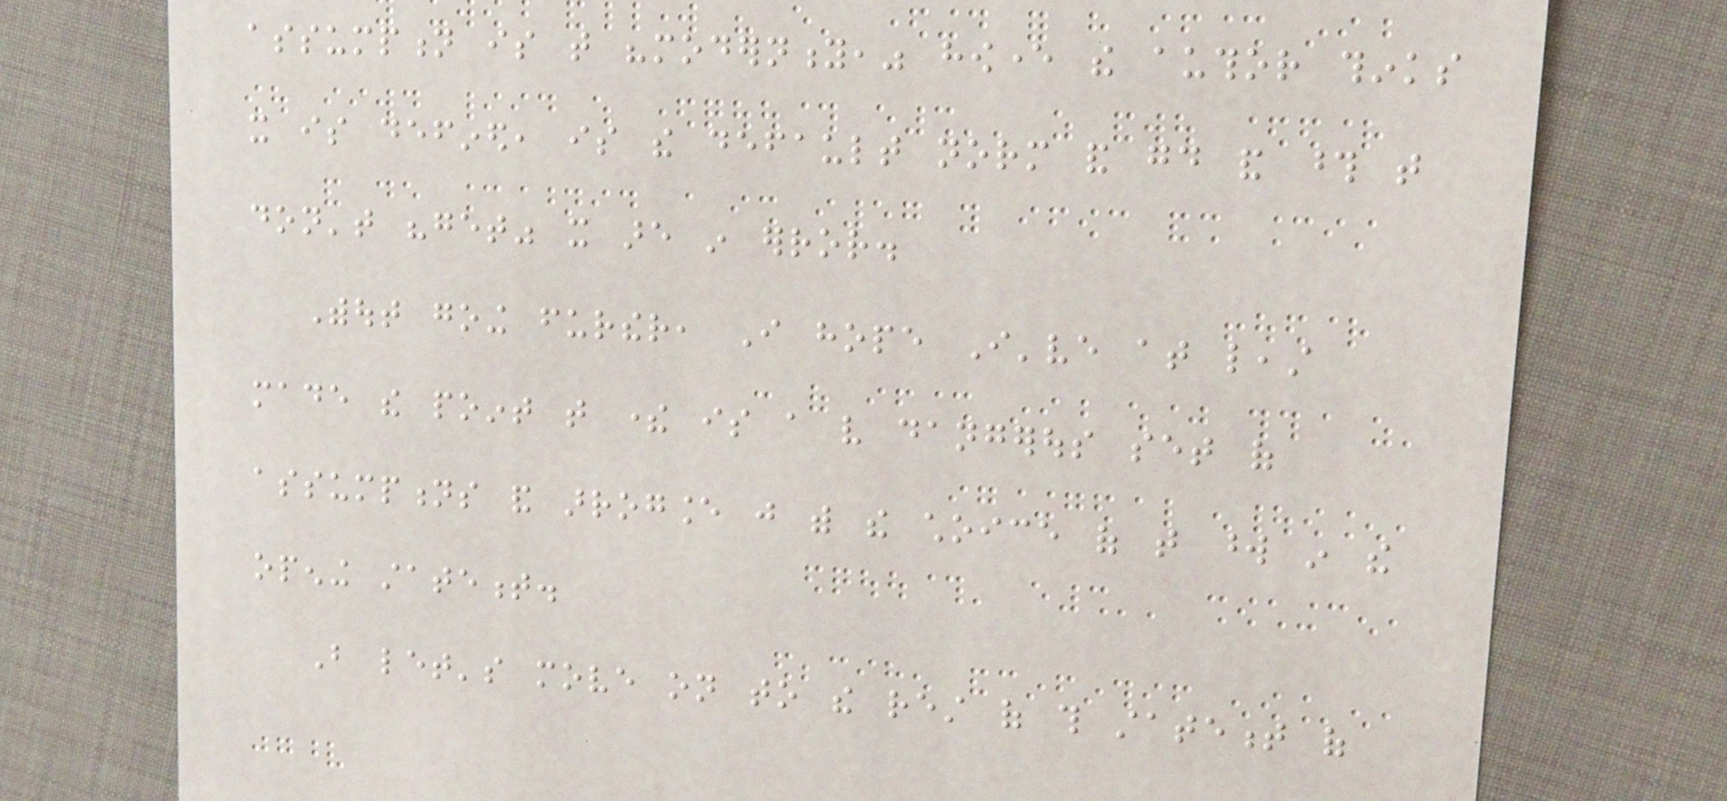assumption is that "modernity," however the author thinks
it is defined, is the default norm and good and those that
don't "get" it are in error.
Without going further, I hope I've at least
made the point that there is a very dangerous set of
assumptions and arrogance just with the choice of that word in the
opening statement.
But let's move on to the rest of this statement of
